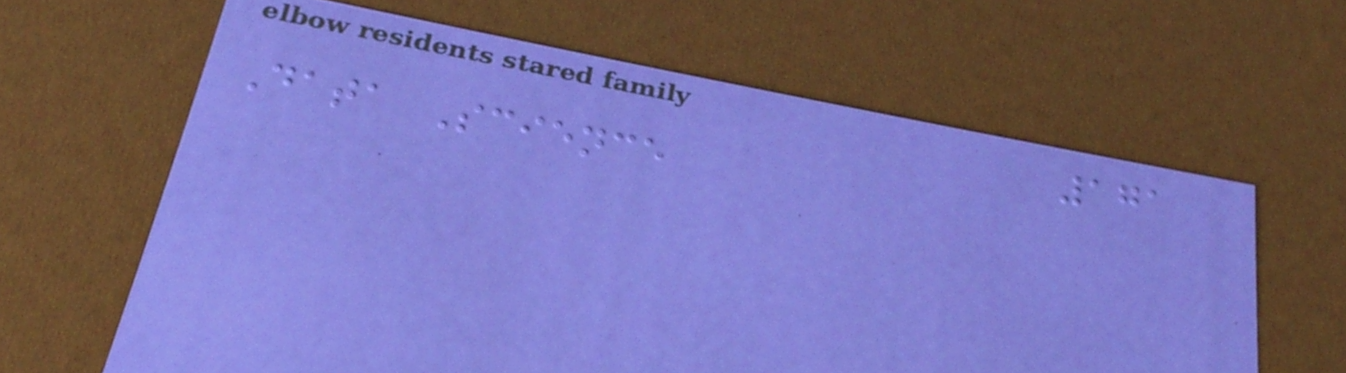171
Data Science
